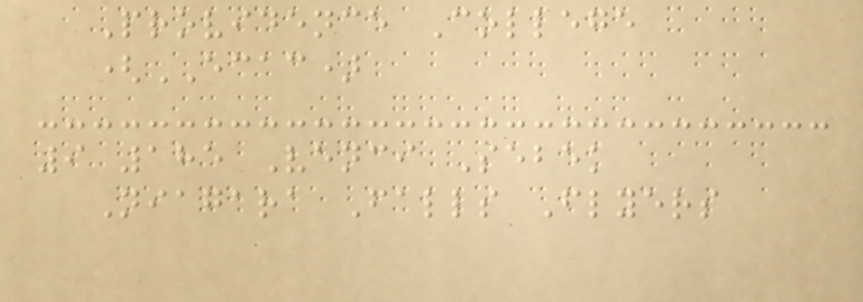Providence College
(ECAC)
9 185 Venci Sebek
Niagara Falls Flyers
